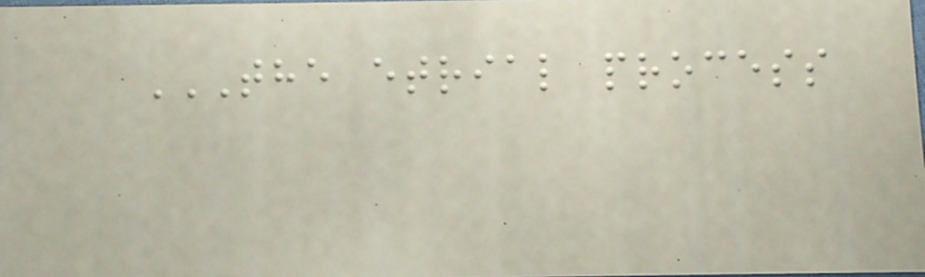THE ETRIAL PROCESS
